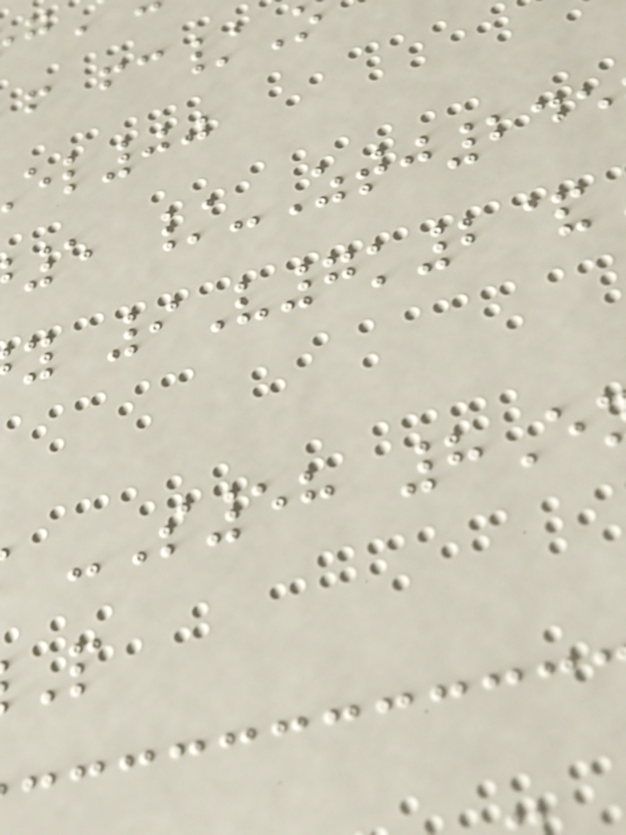f fc/
el00
5 /-Ztj245
y 9V7k2&
-S58 8E
